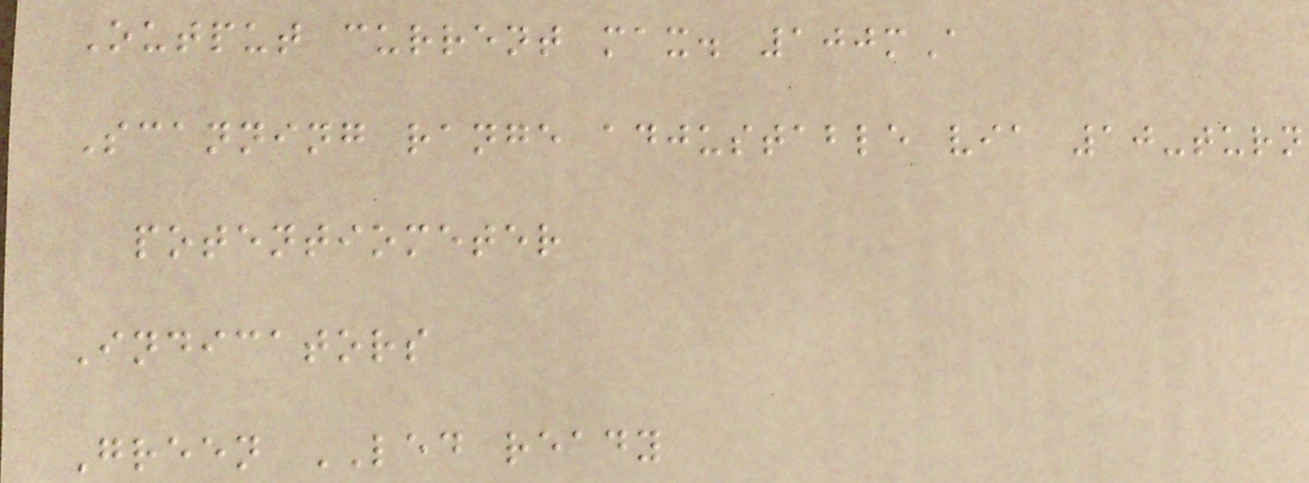Output current max. 100mA
Scanning range adjustable via 10-turn
potentiometer
Indicators
Green LED ready
